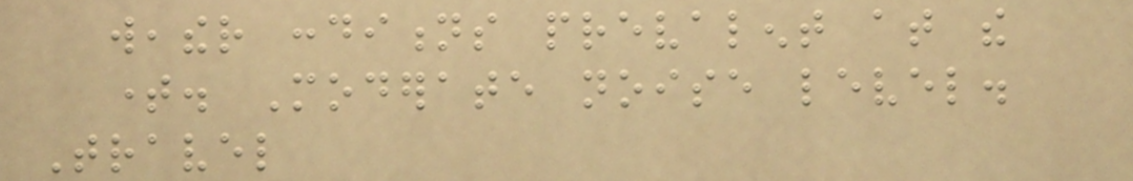weather conditions prevalent at the
time. Moderate noise level.
Travel
